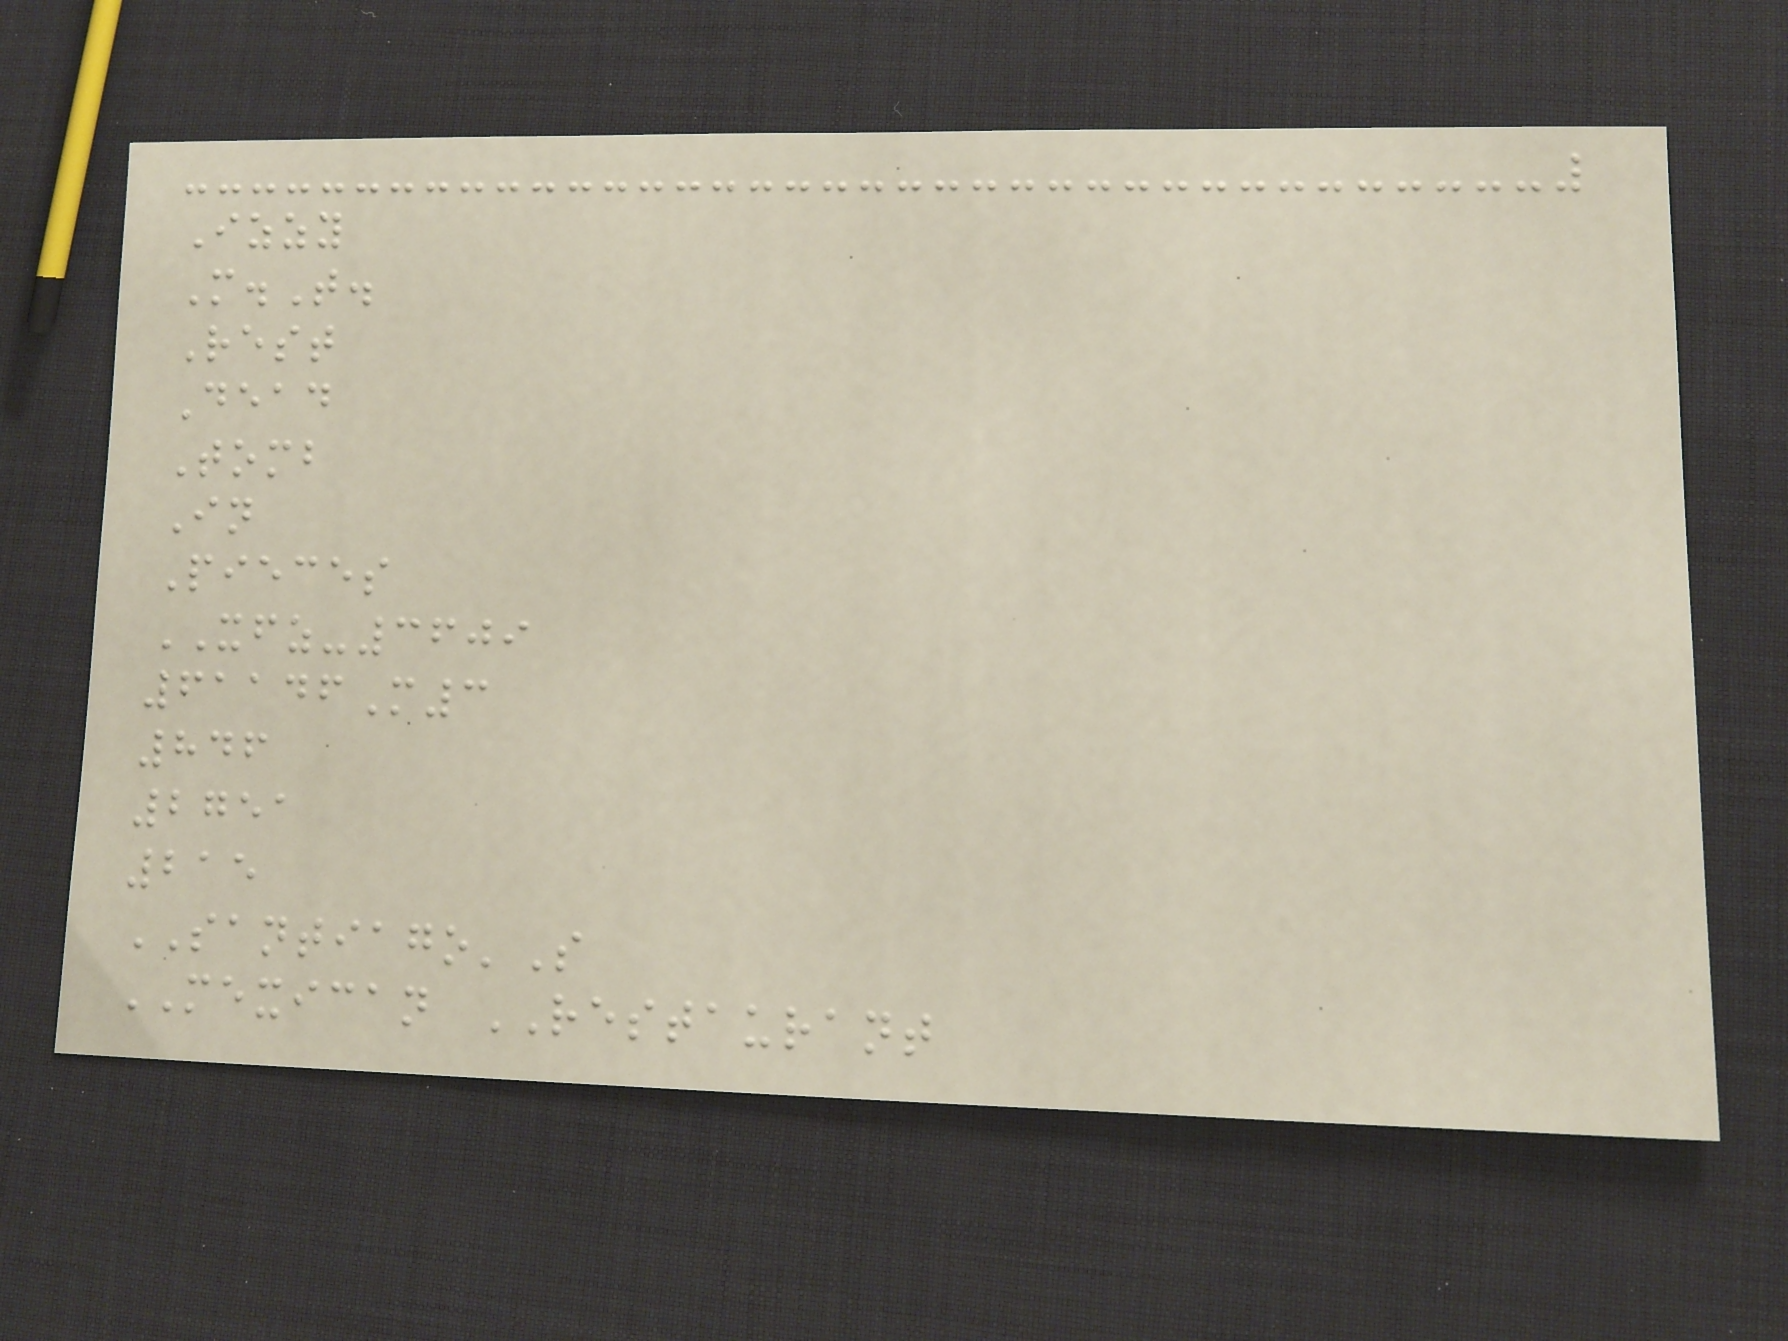Izzy
M.T.
Rest
Dead
Tomb
In
Pieces
XFZ-3609
61146M3
846
2751
215
SANTIAGO'S
MEXICAN RESTAURANT
